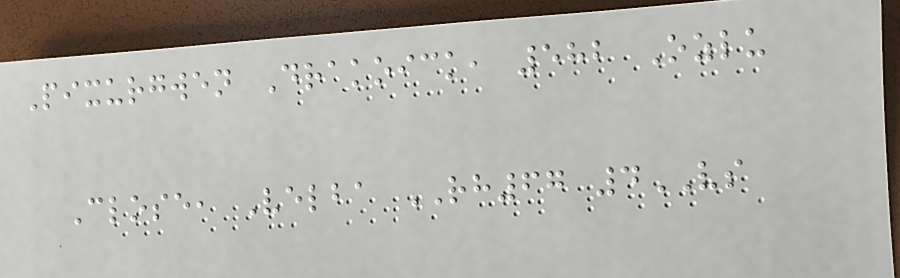Pixurgwen Drakoick, 582 Ozlu
Close, Velba RH67 4VS
